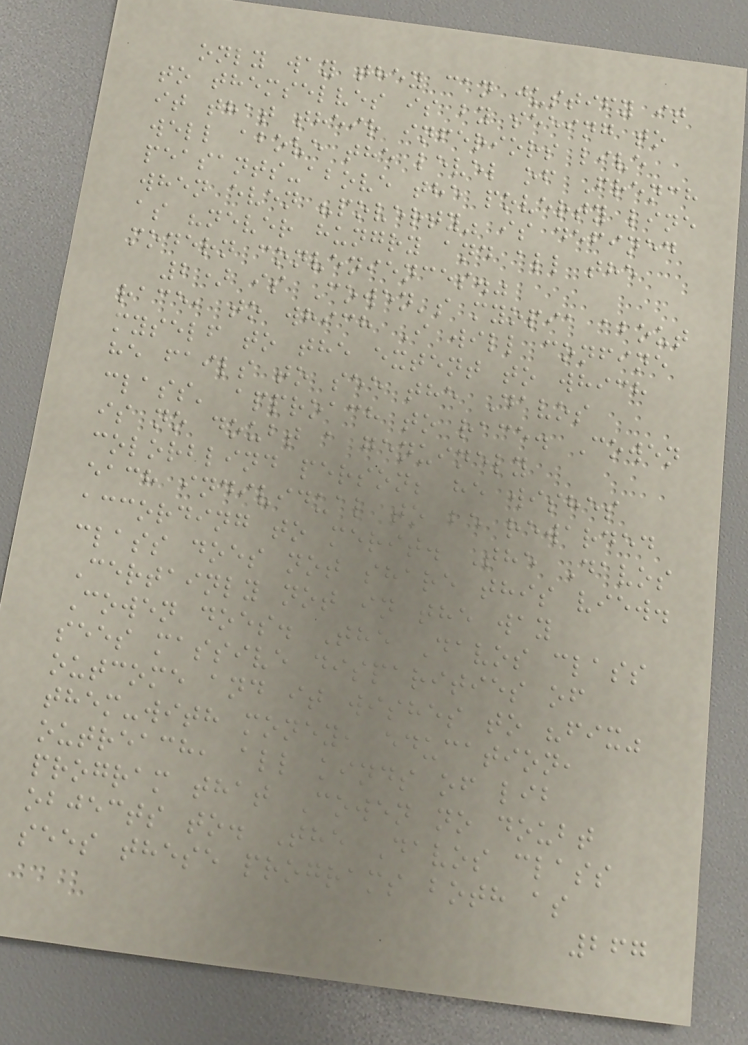only way they can justify it
to themselves is by seeing to
it that their inferiors live
well above the level of French
peasants-above the poverty line
when even "poverty" is defined
as "never hungry and all the
modern conveniences."
2) is Cowen's myopia about
race, to which I will confine
myself to the extent to which
he fails to see the Davos
class' approach to race. Cowen
is no doubt a genuinely
colorblind person; he wishes
each individual to be rewarded
according to merit. The Davos
class does not share this view.
Certainly not in the way
Cowen does. The Davos class
sees massive disparities of
outcome and it wishes to "fix"
them-with money, education,
outreach, all kinds of lib
program that Cowen no doubt
objects to. The Davos class
sees these programs both as
267
